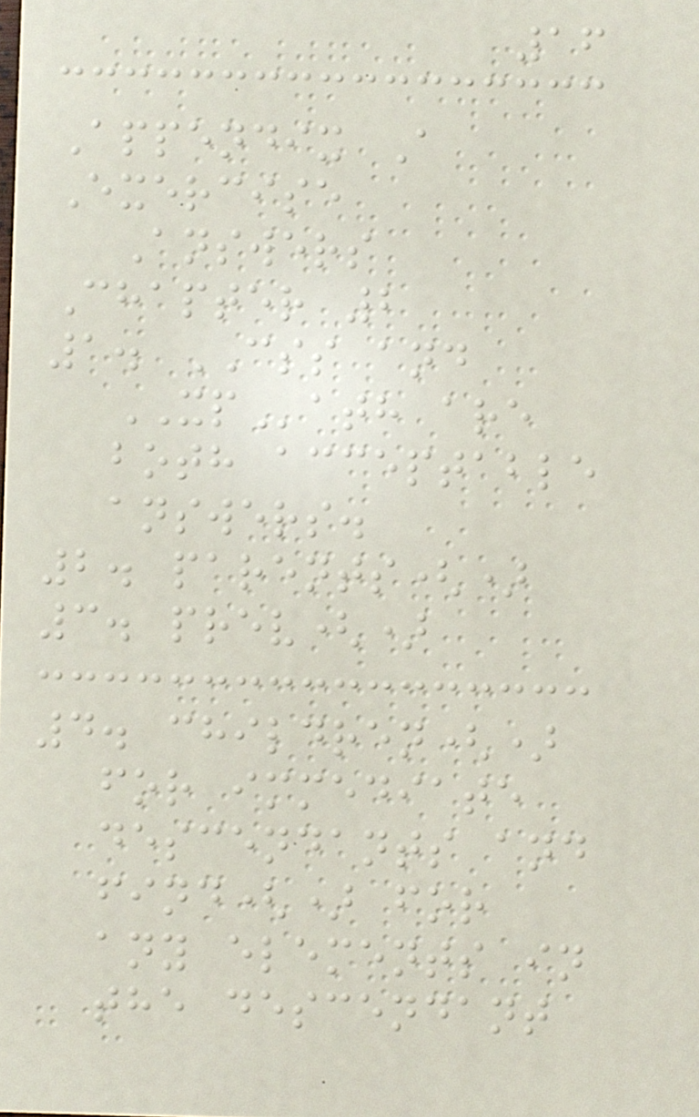16
Appendix A
Exercise
Answers
Chapter 2
1. CSS and
XPath are
both acceptable
answers.
2. parents()
3. prev()
4. children()
for immediate
descendants and
find() for
any elements in
the descendant
